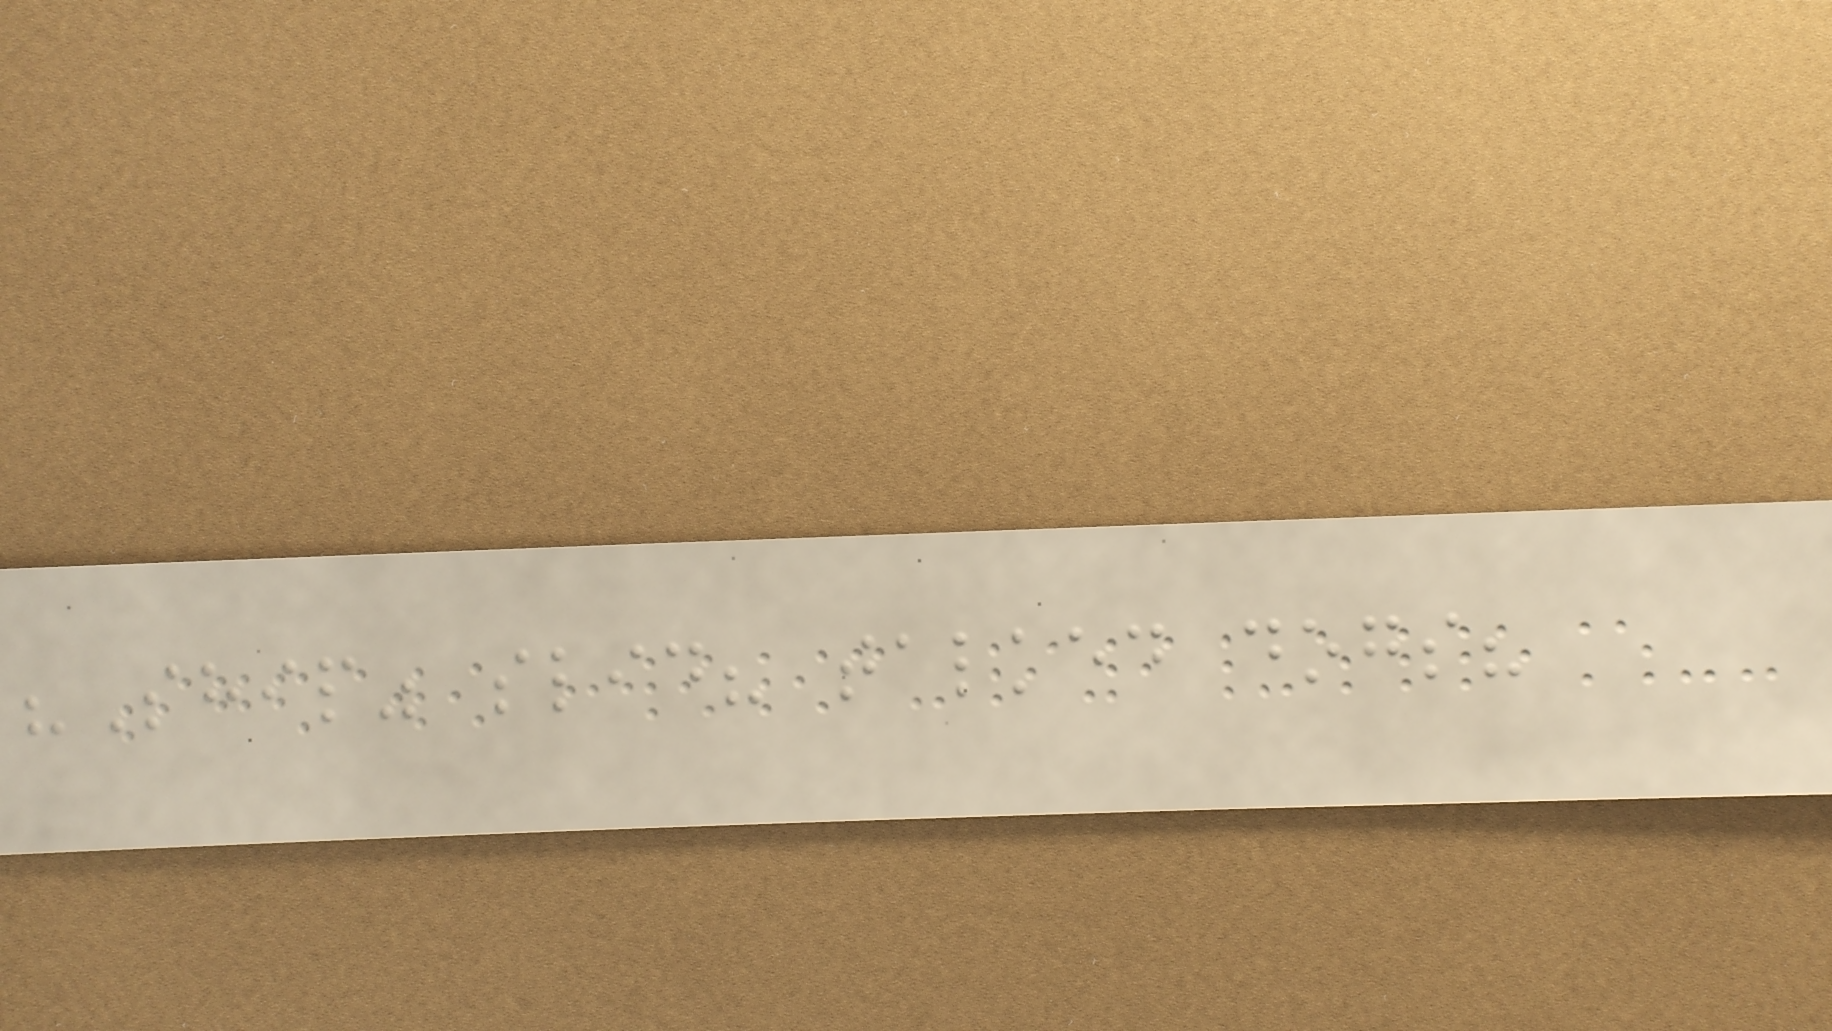"Ship" slid? talked dogs?
